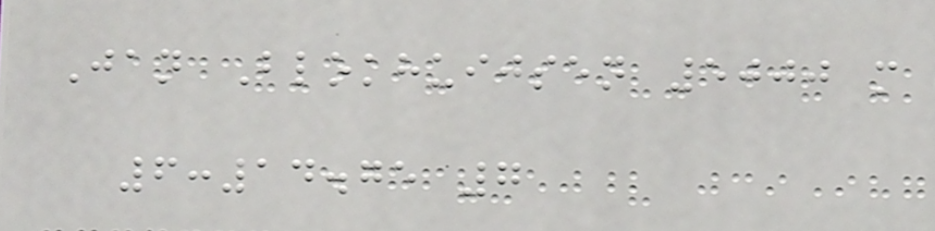Jan Blokhuijsen 5000 m
6:14.75 7
